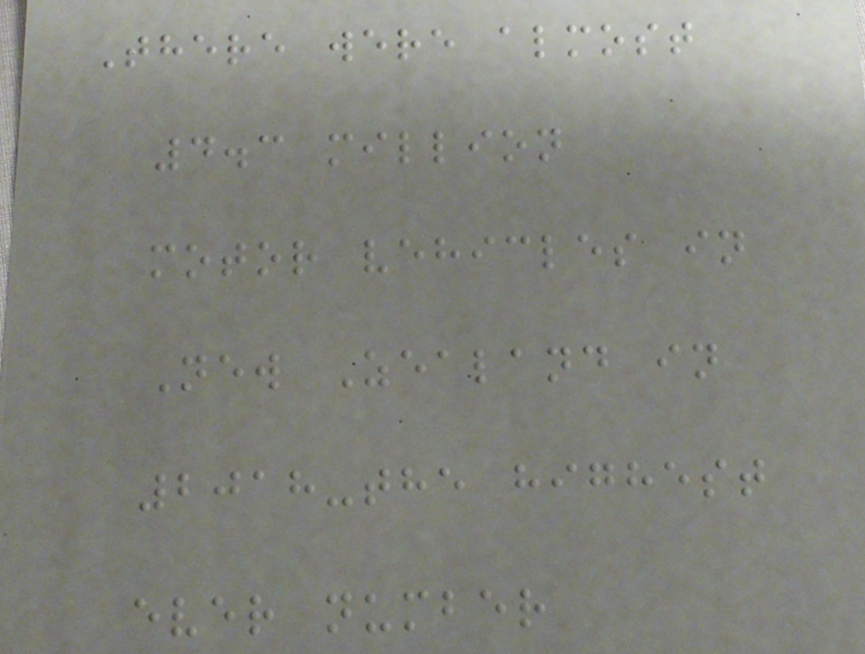There were almost
4.3 million
motor vehicles in
New Zealand in
2018-the highest
ever number
